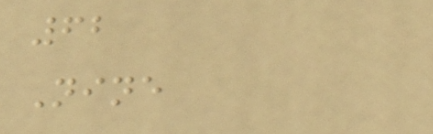62
Nine
